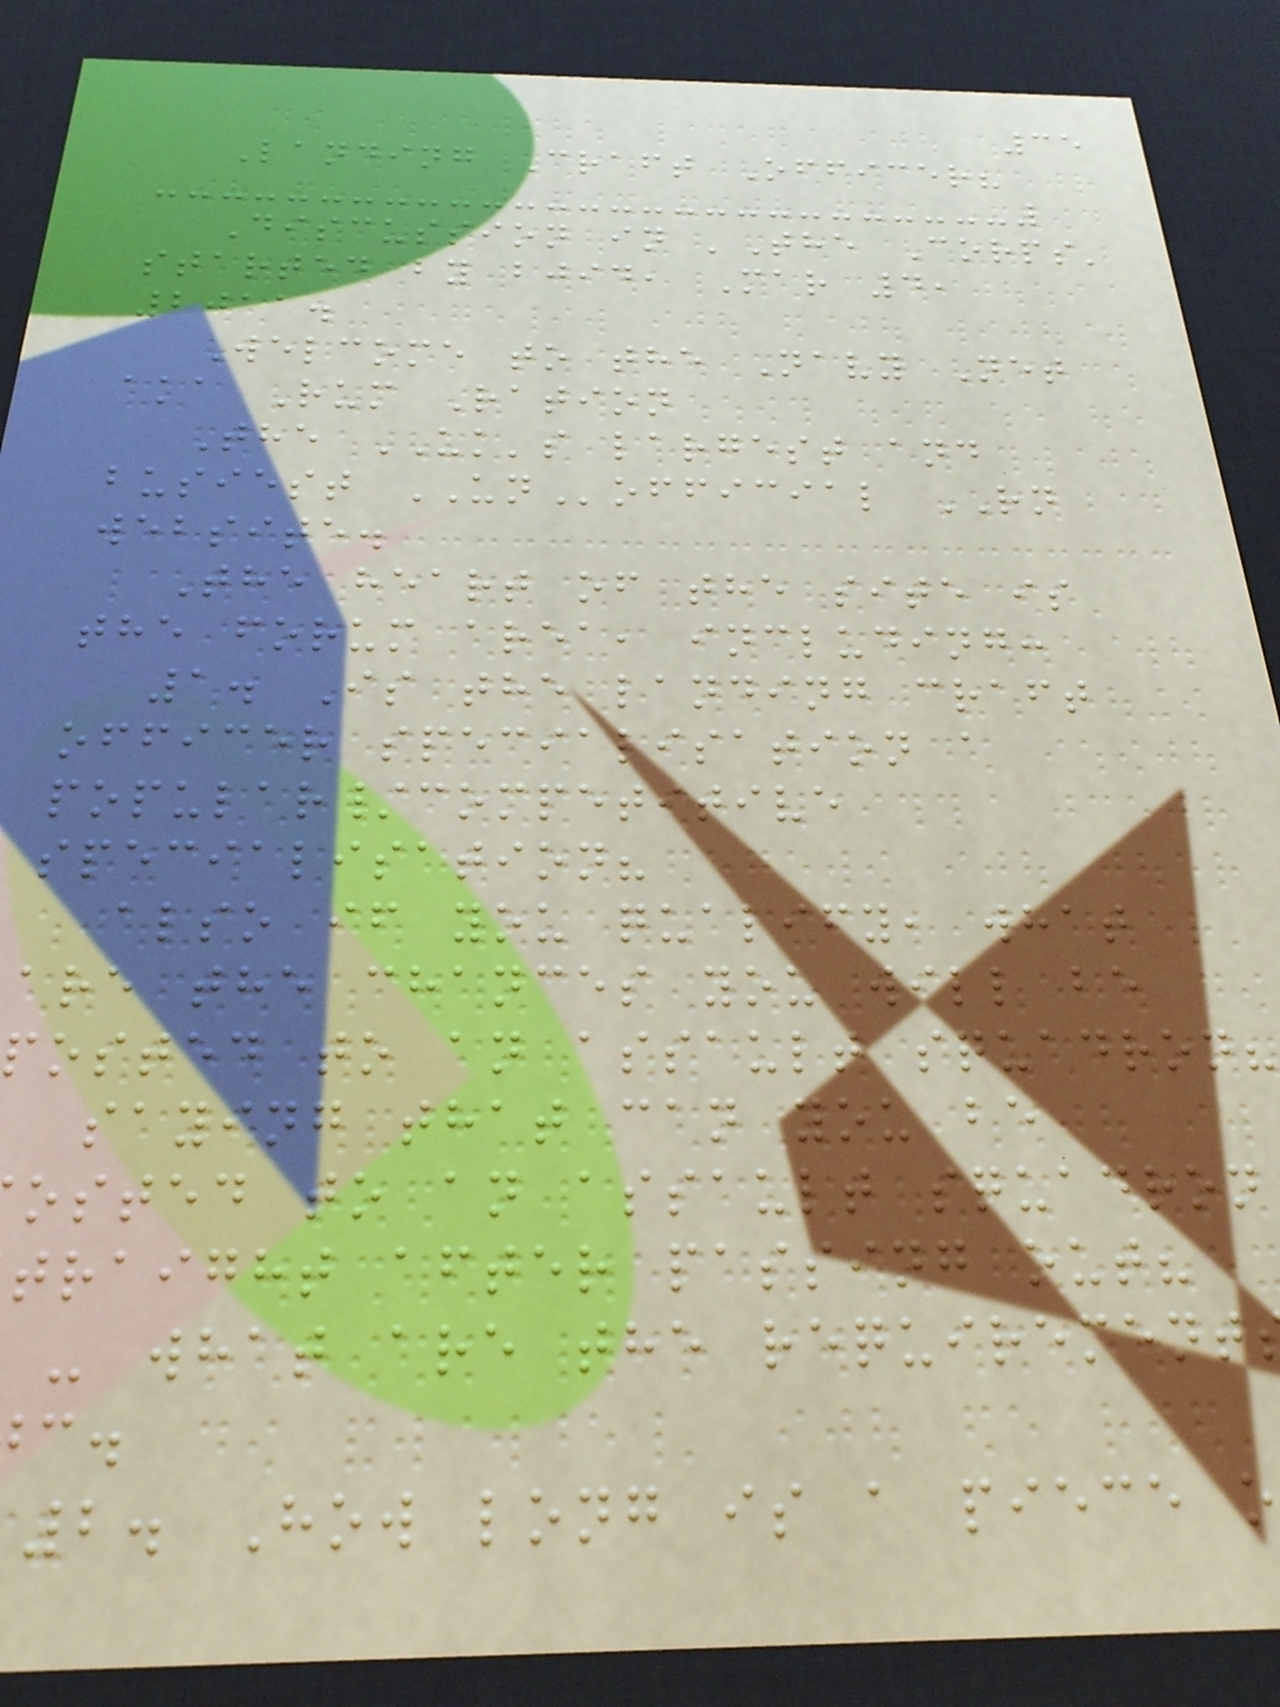35
Landing Craft Officer?
Discussion in 'The Corps'
started by bjid, Mar 4,
2011.
Welcome to the Navy Net
aka Rum Ration
The UK's largest and
busiest UNofficial RN
website.
The heart of the site is
the forum area, including:
1. Is the landing craft
officer specialisation a
popular/competitive
specialisation?
also if you qualify, what
are the chances you will be
posted to an assault squadron?
saying that can you be
osted to an assault squadron
traight after passing out?
- what are the requirement
2. How long is a piece o
